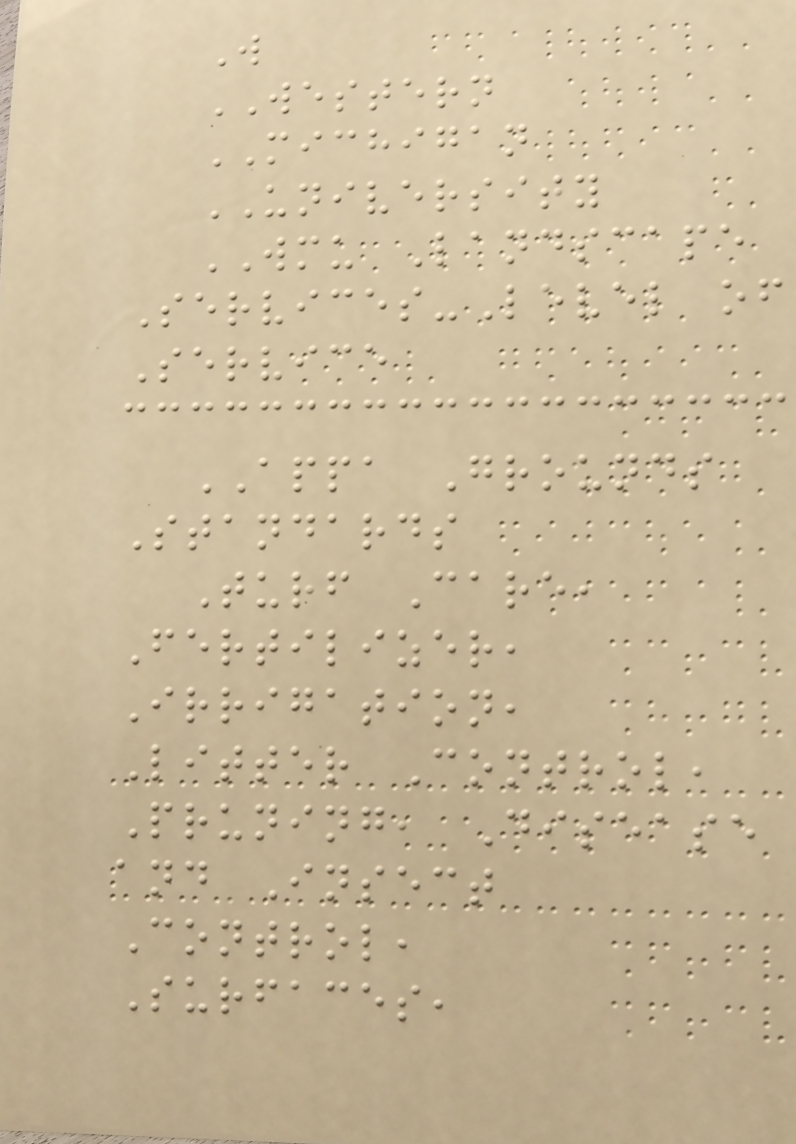W
WESTERN
MICHIGAN
UNIVERSITY
WMU Landscape
Services-Level of
Service
APPA Grounds
Standards
Turf Care,
Fertilizer,
Irrigation,
Litter Control,
Pruning, Disease
and Insect
Control,
Surfaces,
